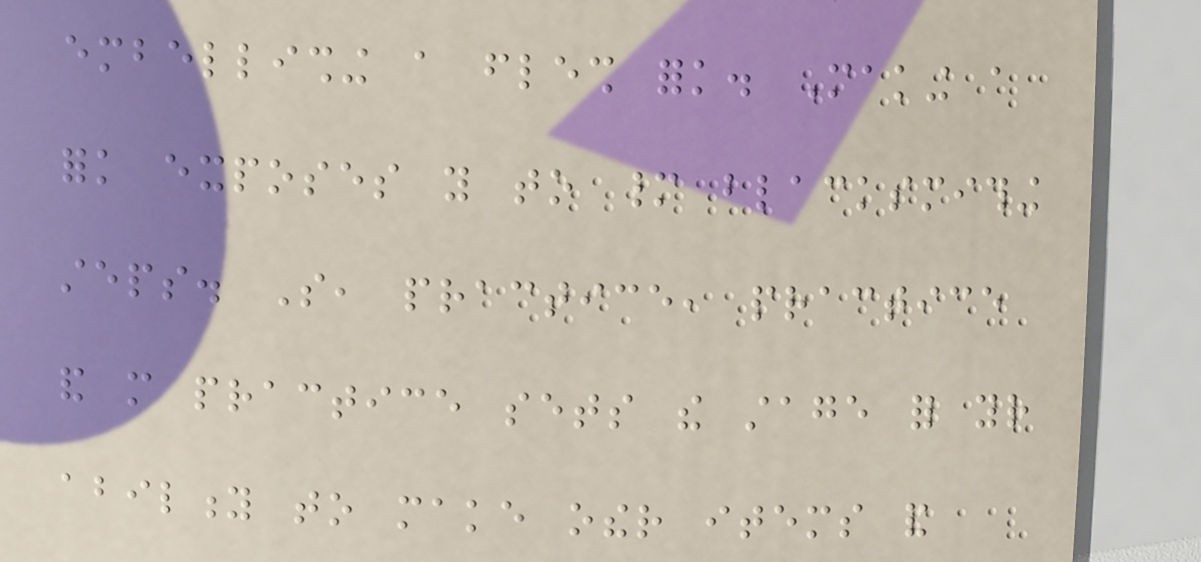embellishing a flesh fork. Making a
fork exposes you to many blacksmithing
steps. So, practice, practice
and more practice sets the stage for your
ability to make other items and
